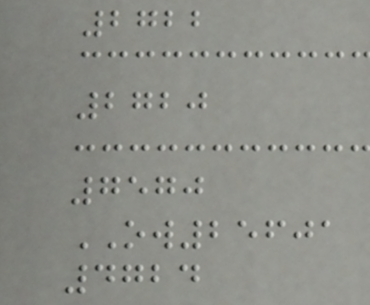2722
2720
7570
OW25601
4724
